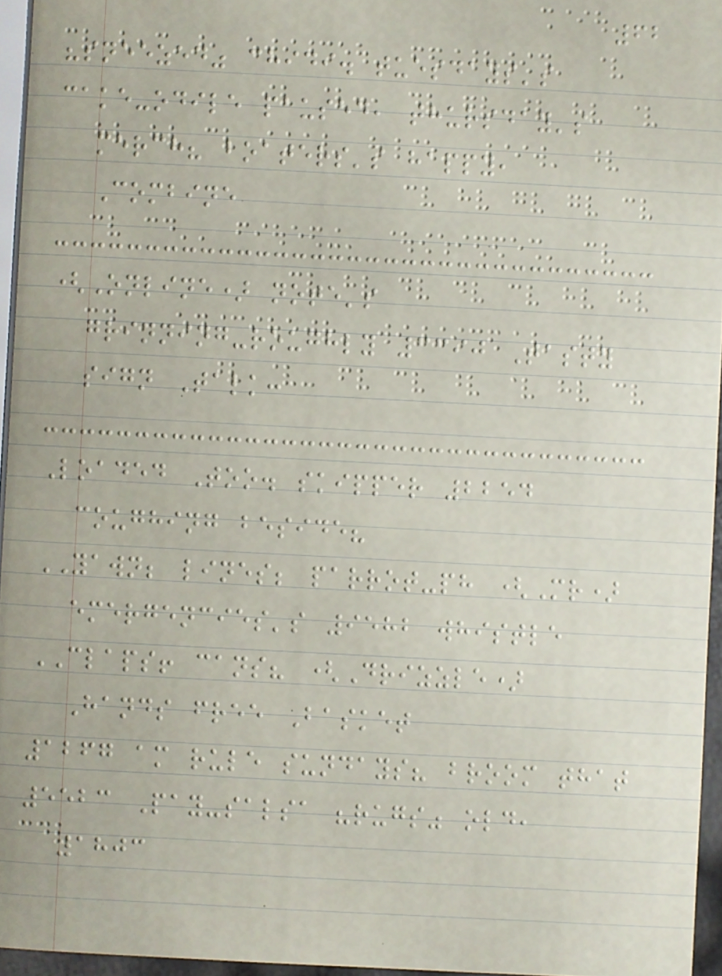62
"sneezed" chidi. tuesdays's
cake-odile paused, thursday's
merch? boaters's happy,
Combine
(Online) note's
grinning-roughly 3390 Tasty
sign Talk:
Loaded Too. skipper 2254
coughing beside?
YAWN; lines; parrot-ph (Mr)
emergencies's 9582 whistle
CLAPS! cans? (Drizzle)
Hands free Basket
1267 am rule sundays? broom that
5523 Pay-salsa "rugs" old,
1803
